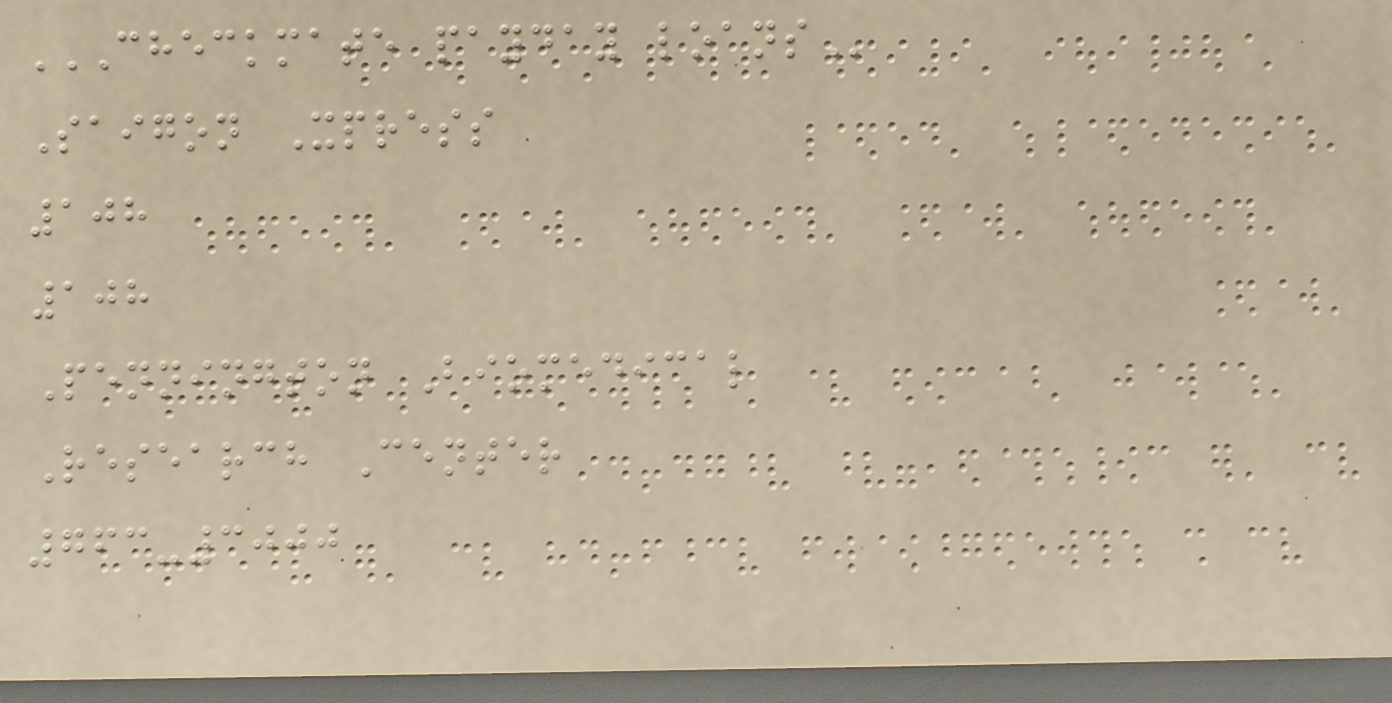CHECKMATE PAYDAY LOANS
Saigon Xpress
108
108
Pennington Biomedical
Research Center
763-3000
